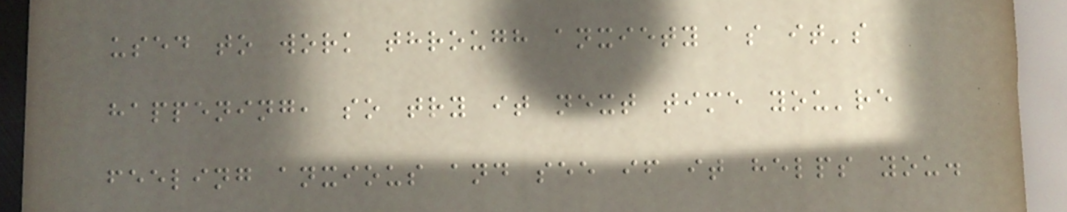used to work through anxiety as it's
happening, so try it next time you're
feeling anxious and see if it helps you.
